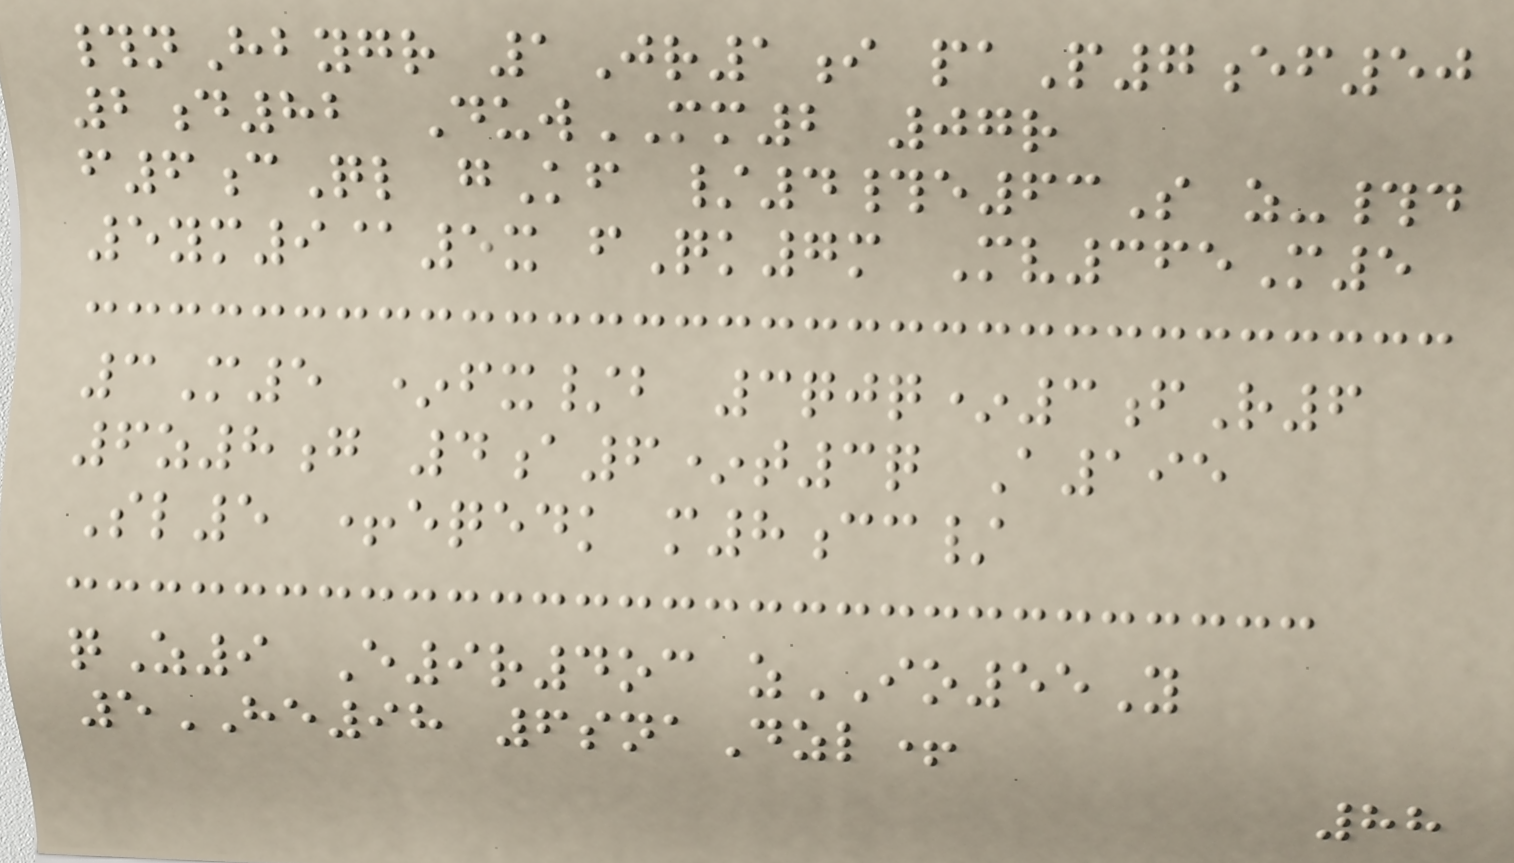#nHbygr 1Jr1i paP7ef50
2d82 DuwMM2 07r
f6cQl gKf /4#e63S z-#d
5ym9@5x fQk7m Mv365M5
3M5 *fx/b 3qjq*3fR6
6z8g 4a6*t3q A195
Sl5 +eqedk m8cc/
qZ9 E9r4oc zIO55Y
5HE98 6snaDzl+
88
